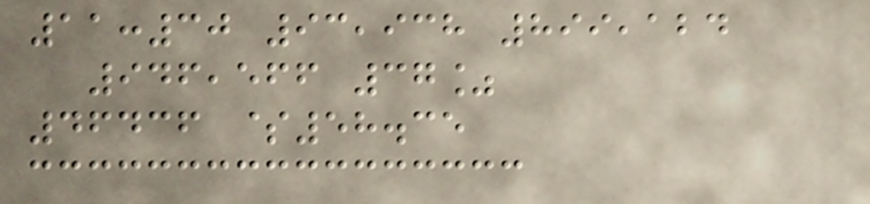11:30 93,938 899,124
946,566 37%
46436 $58.35
